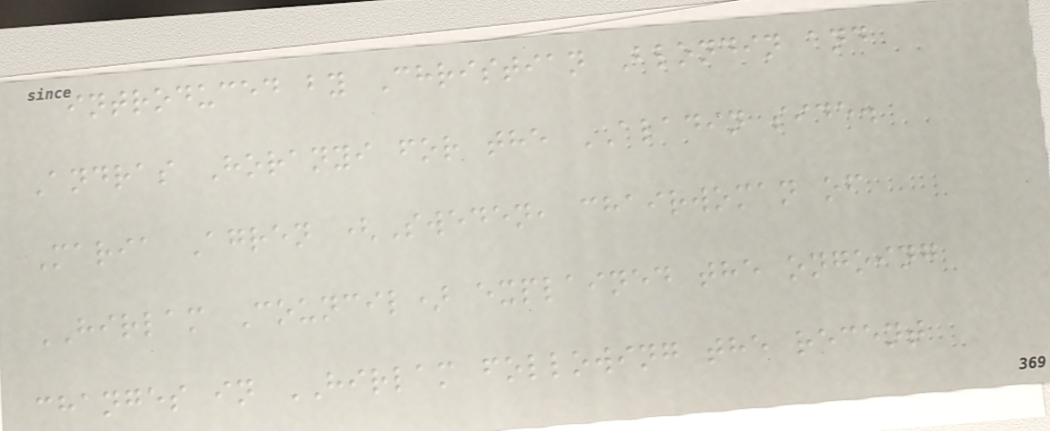introduced by Christian Blondin and
Andras Horanyi for the ALADIN side.
Maria Agren (Sweden, chairwoman of
HIRLAM Council) explained the ongoing
changes in HIRLAM following the recent
